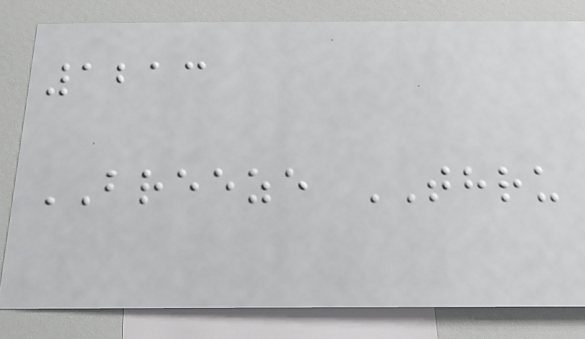1213
BREEZE THRU
